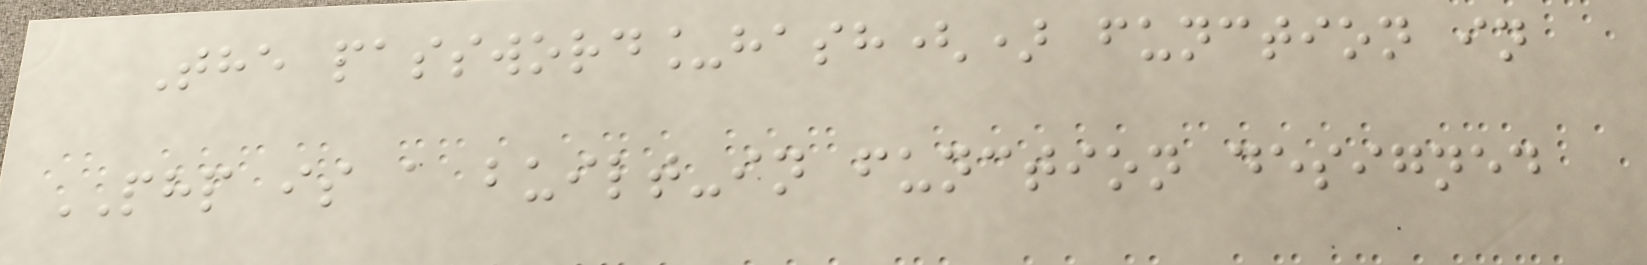The password_hash() function in
PHP is a built-in function designed
